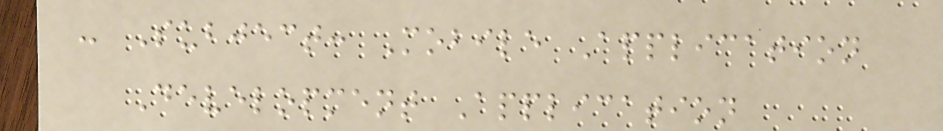- Subject: Mobile Application
Development Application
